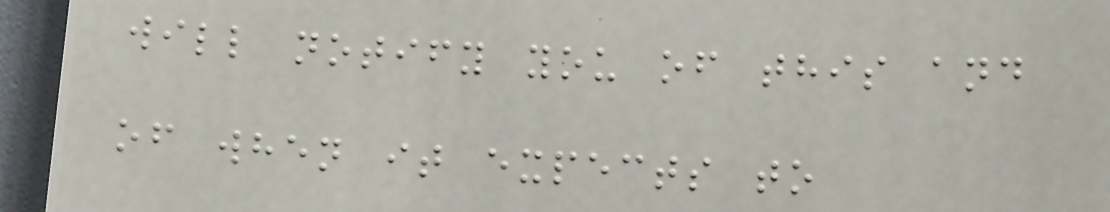will notify you of this and
of when it expects to
